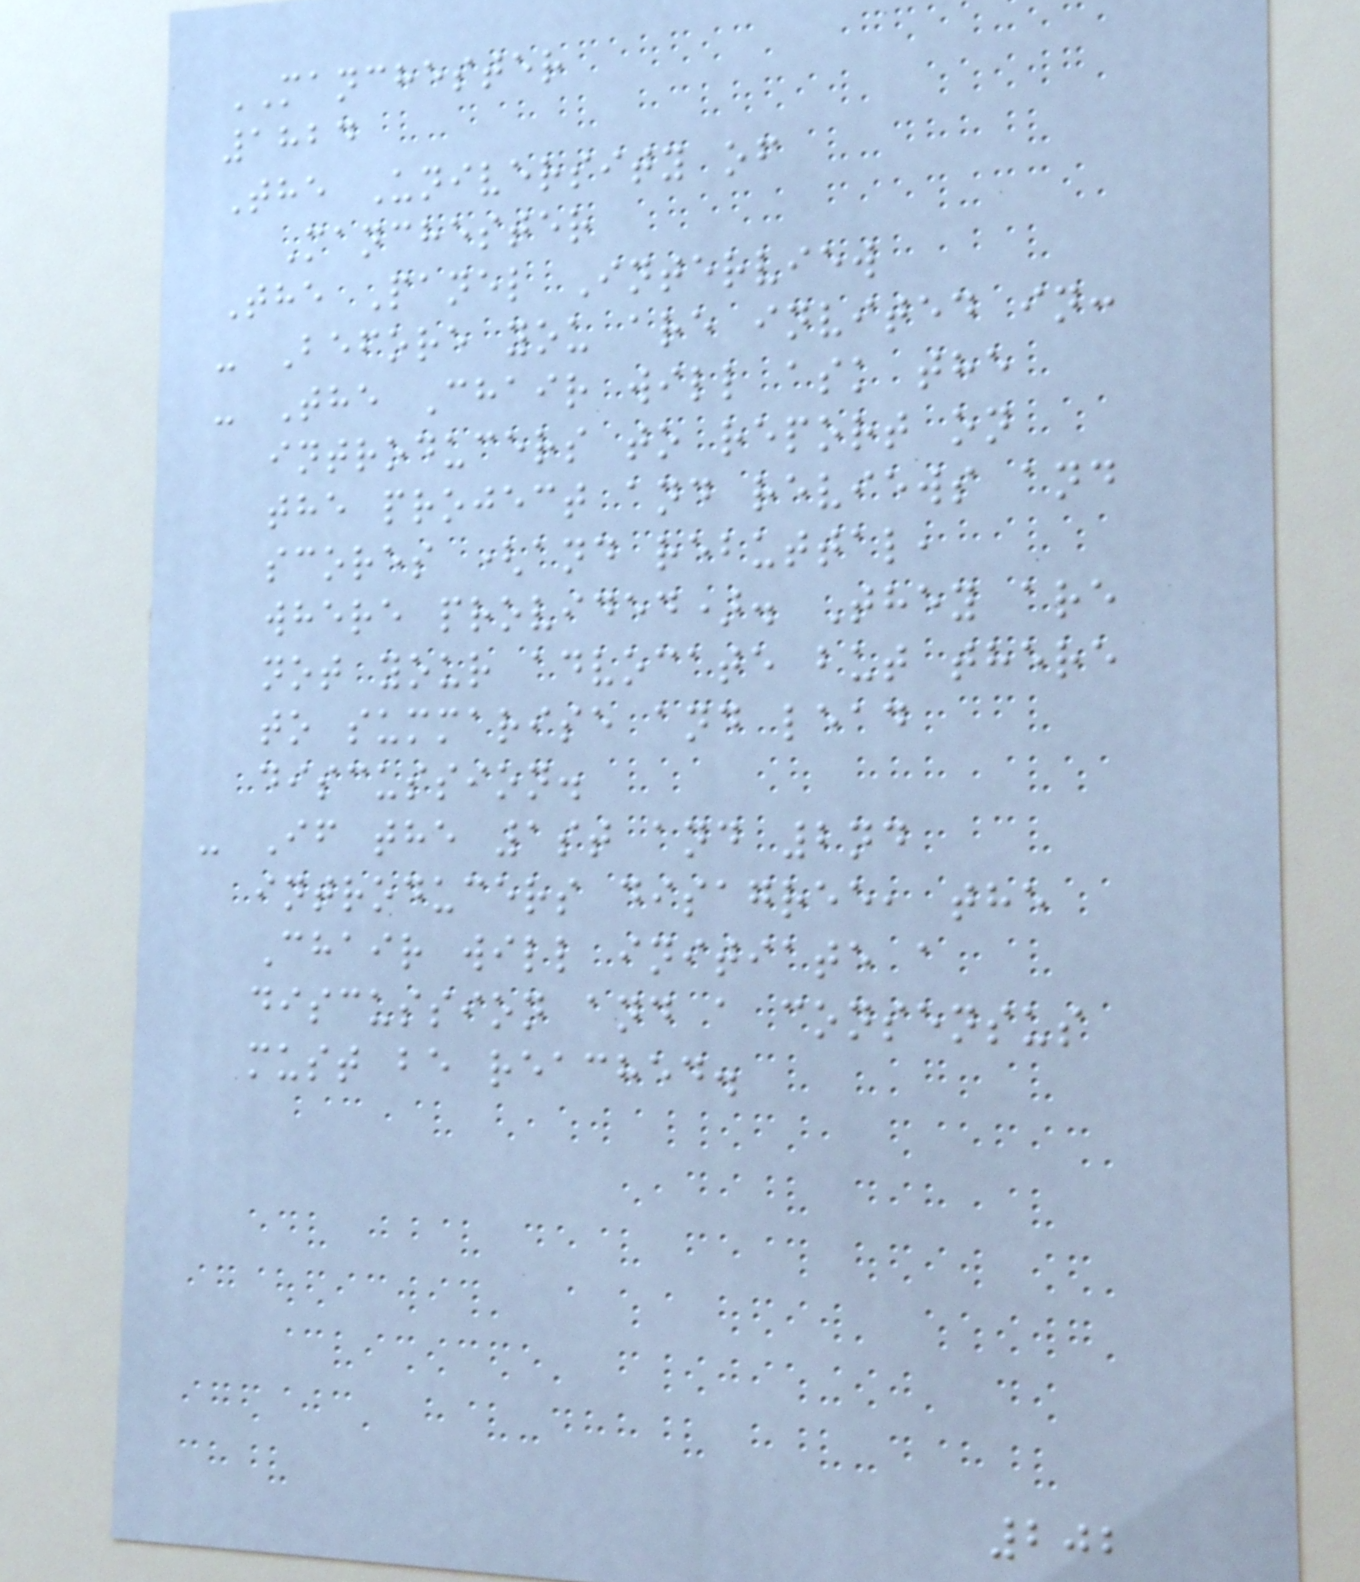MANCHESTER
1824
The University of
Manchester
The Panel Interview
- Before you are invited in:
- The Chair will ask the
introducers to report on
the project and reviews and
scores (and rebuttal,
where provided). They are
not your advocate but there
to summarise and lead
discussion.
- If the 1st and 2nd
introducers disagree, the
Chair will initiate a
discussion and a consensus
must be reached.
202
